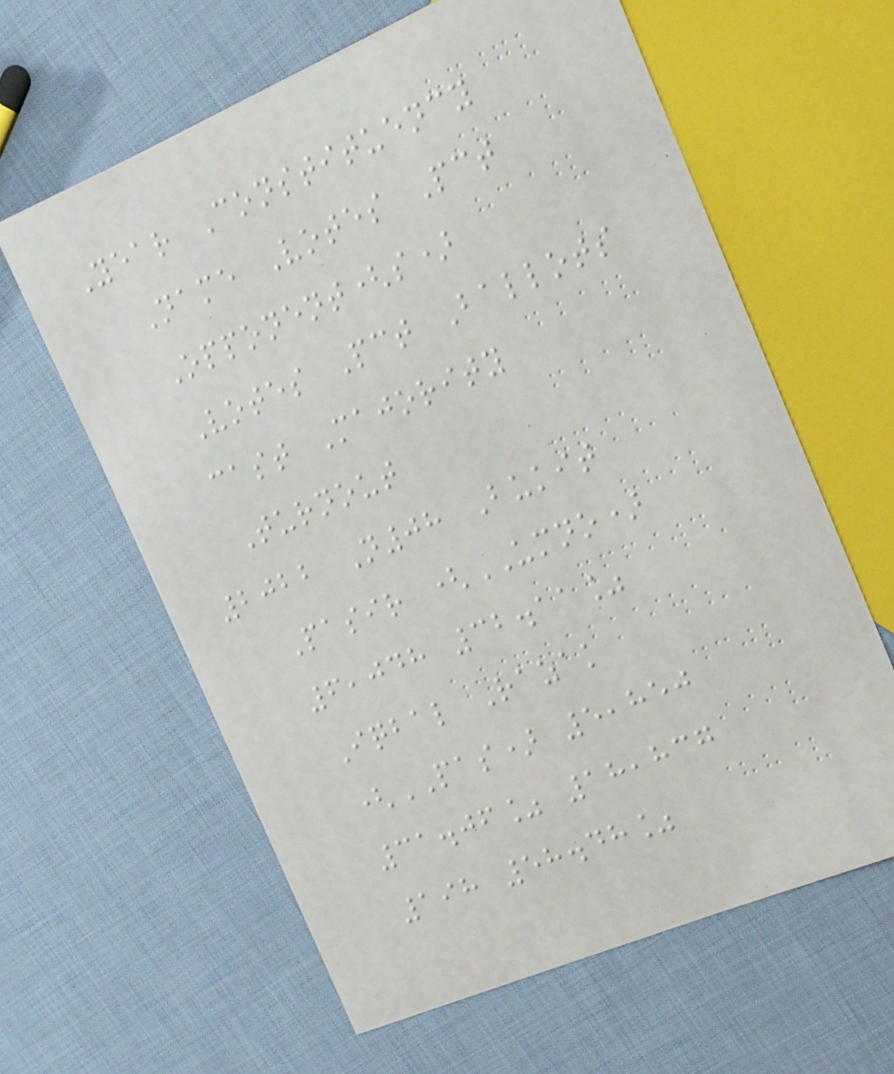Year Constituency
Name Votes Pct
Opponent(s)
Votes Pct Ballots
cast Majority
Turnout
2022 N08 Bukit
Pasir (UMNO)
6,048 32.11%
Iqbal Razak
(PAS) 5,850
31.06% 18,837
198 58.48%
